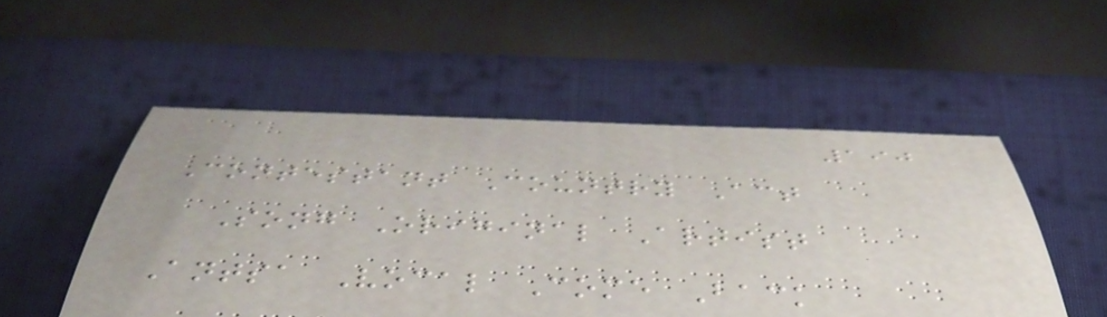190
Contestant Country Act
Song Original Artist
Antsa Vocal Come Back
